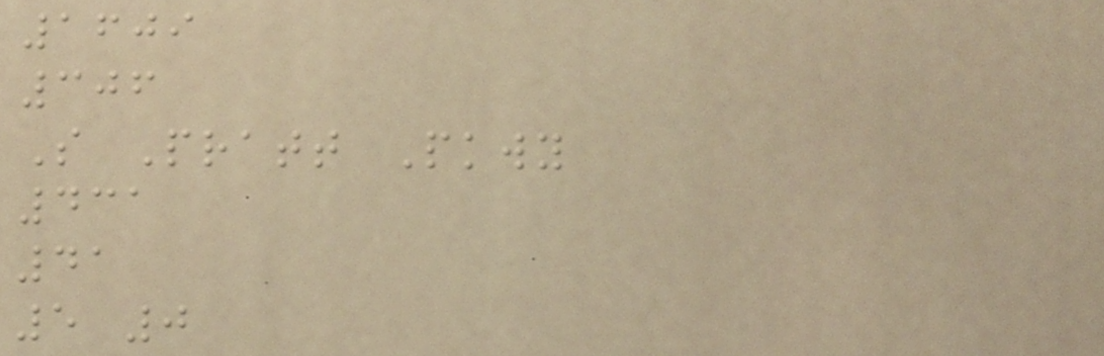1609
306
S Pratt Pkwy
431
41
5 0
